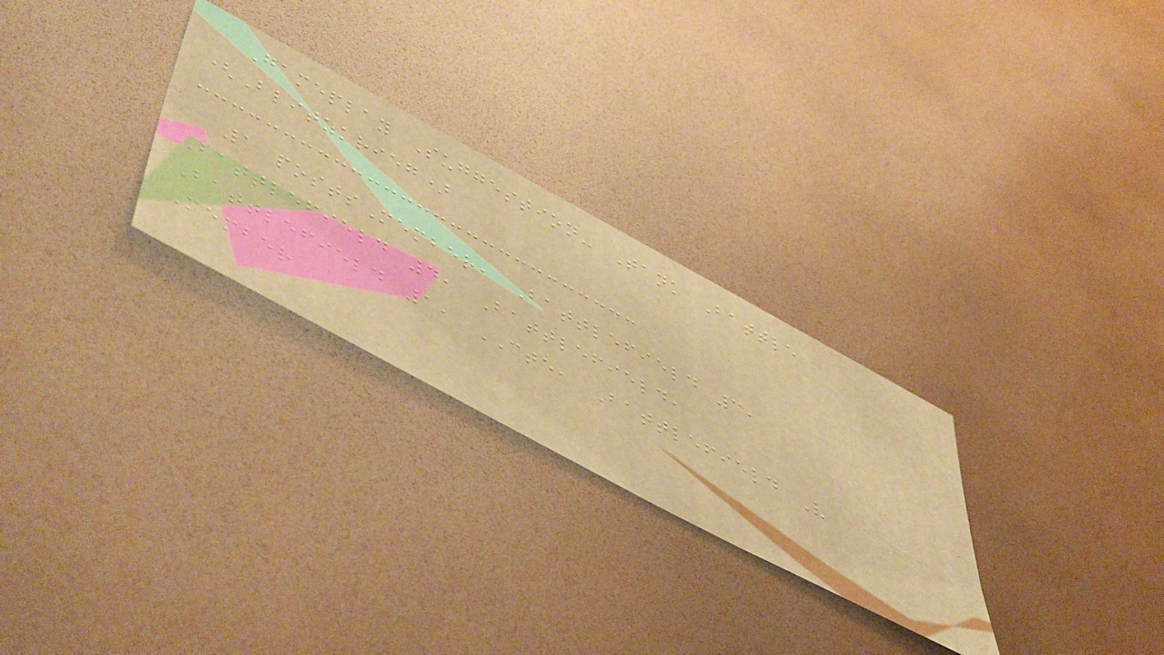Gameplay Suggestion- Tank Battle
(Blitzkrieg)
1 postsMember, Battlefield 3,
Battlefield 4, Battlefield,
Battlefield 1, CTE, Battlefield V
Member
